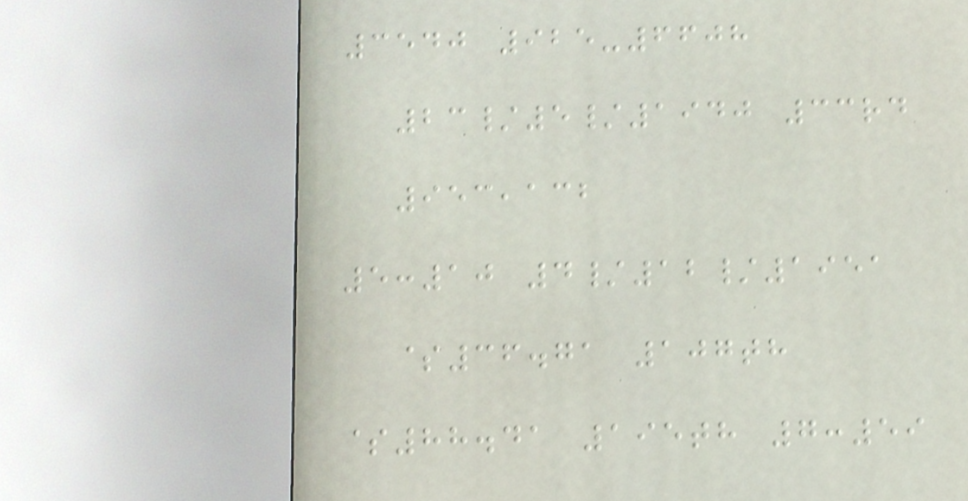3540 925-6608
23/5/1940 33rd
953,132
5:10 4/12/1951
$36.71 107th
$88.41 195th 7:59
